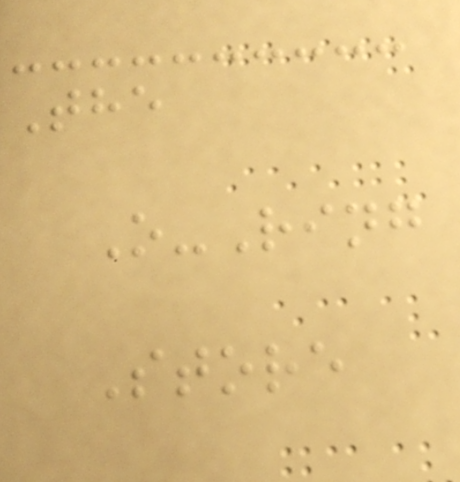The
O-Ring
Store
